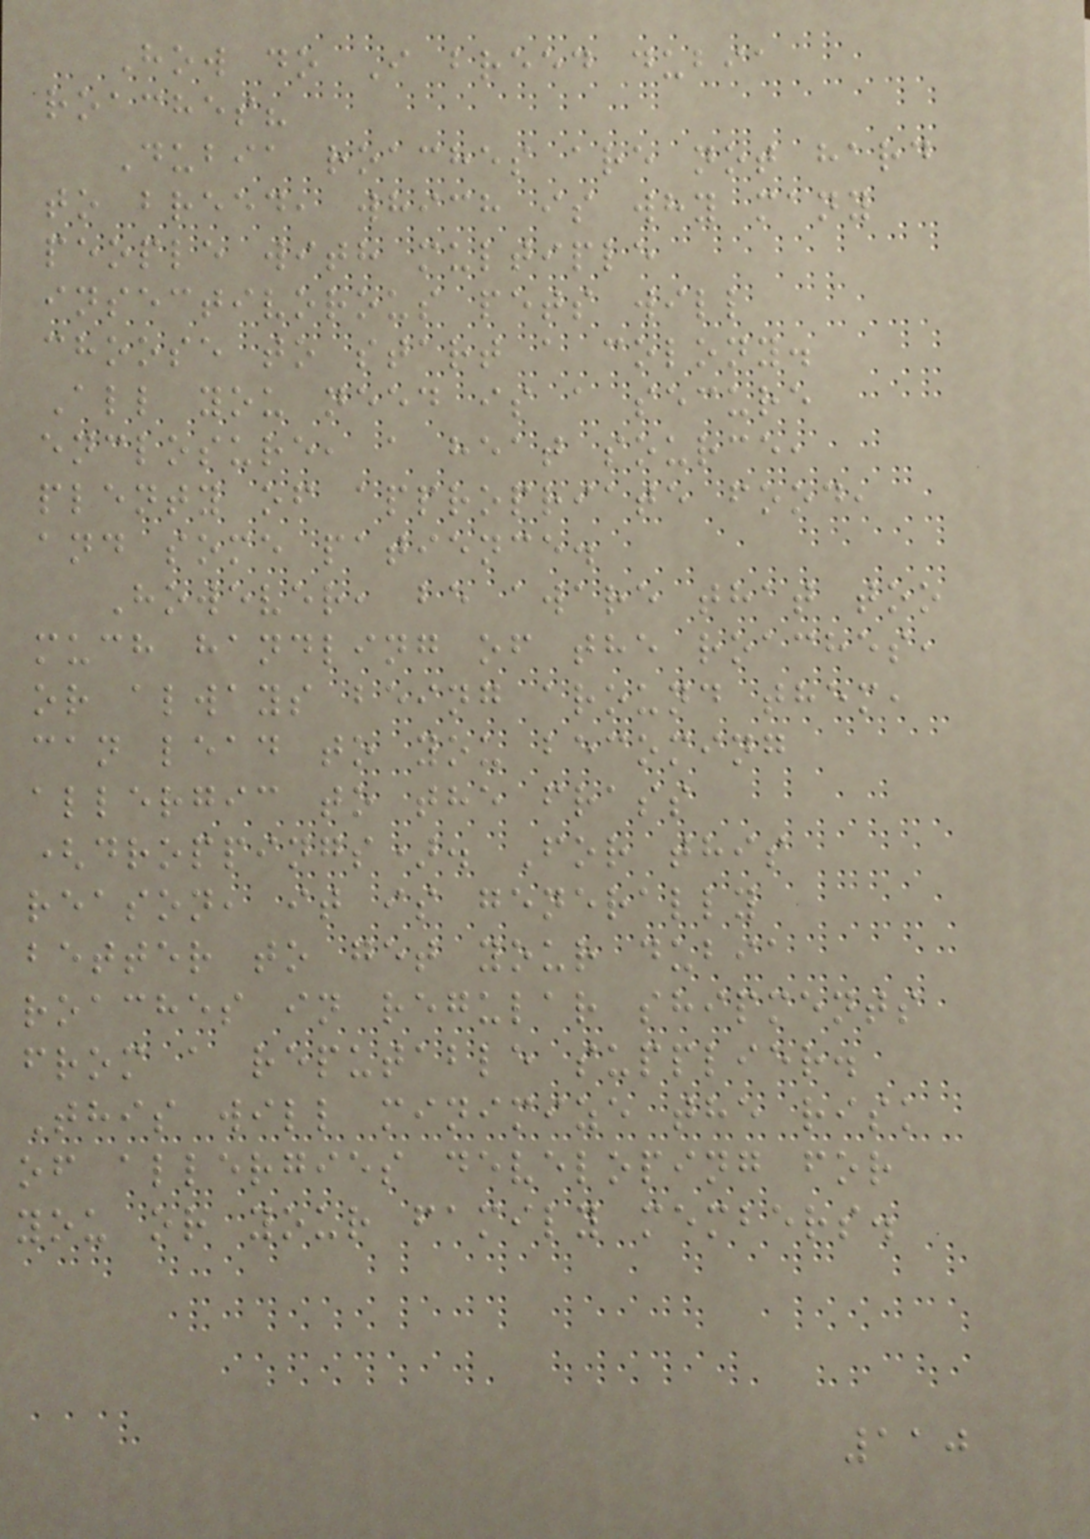How do I breed dubia
roaches?
Dubia roaches are not hard
to breed, which is why many
people with multiple
insectivorous pets will
choose to start a colony.
All you need is a secure
enclosure, a heat source,
plenty of appropriate food,
and some patience.
However, be aware that too
much handling of the roaches,
or always being around them,
can lead to you becoming
allergic to the frass
(droppings). For this
reason, it is generally
better to get your dubia
roaches in regular shipments
from a reputable supplier.
This will minimize the risk
of allergies developing for
you or your family members.
110
